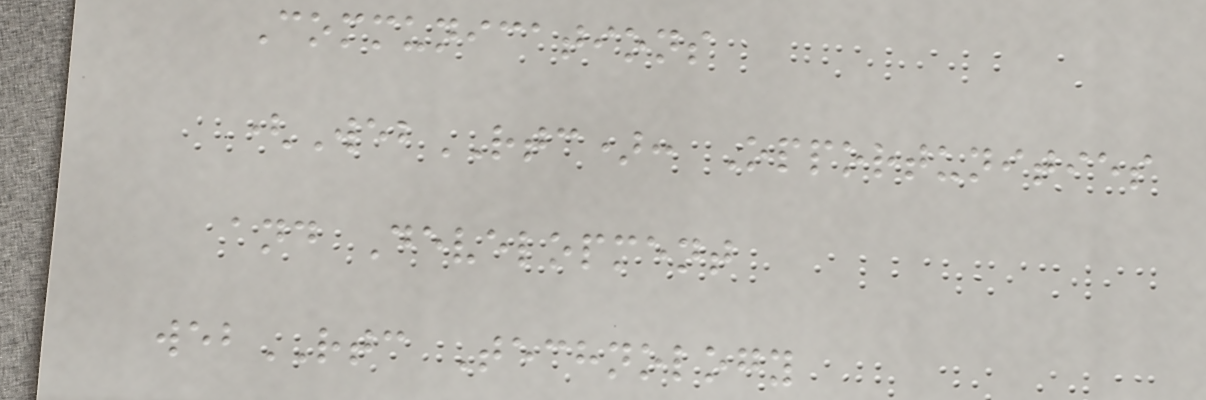Communications
(WebRTC): Opportunities
and Development
webRTC Technology
